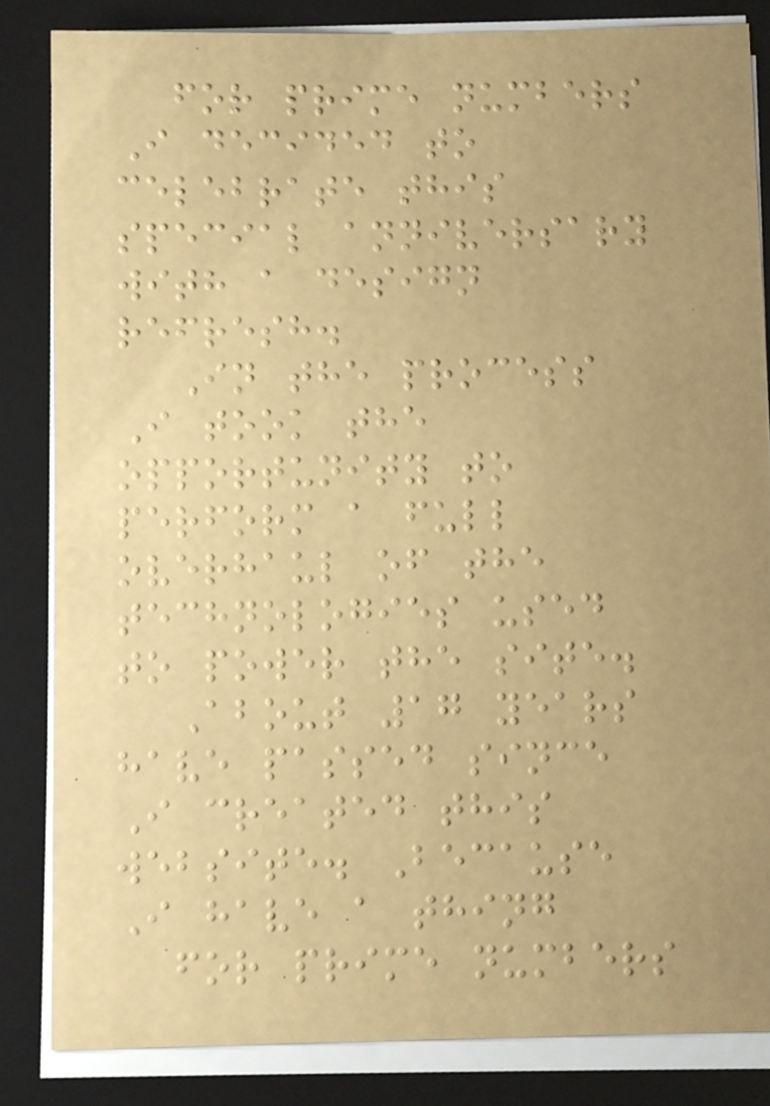for prime numbers
I decided to
celebrate this
special anniversary
with a design
refresh.
In the process
I took the
opportunity to
perform a full
overhaul of the
technologies used
to power the site.
About 17 years
have passed since
I created this
website. Because
I have a thing
for prime numbers
